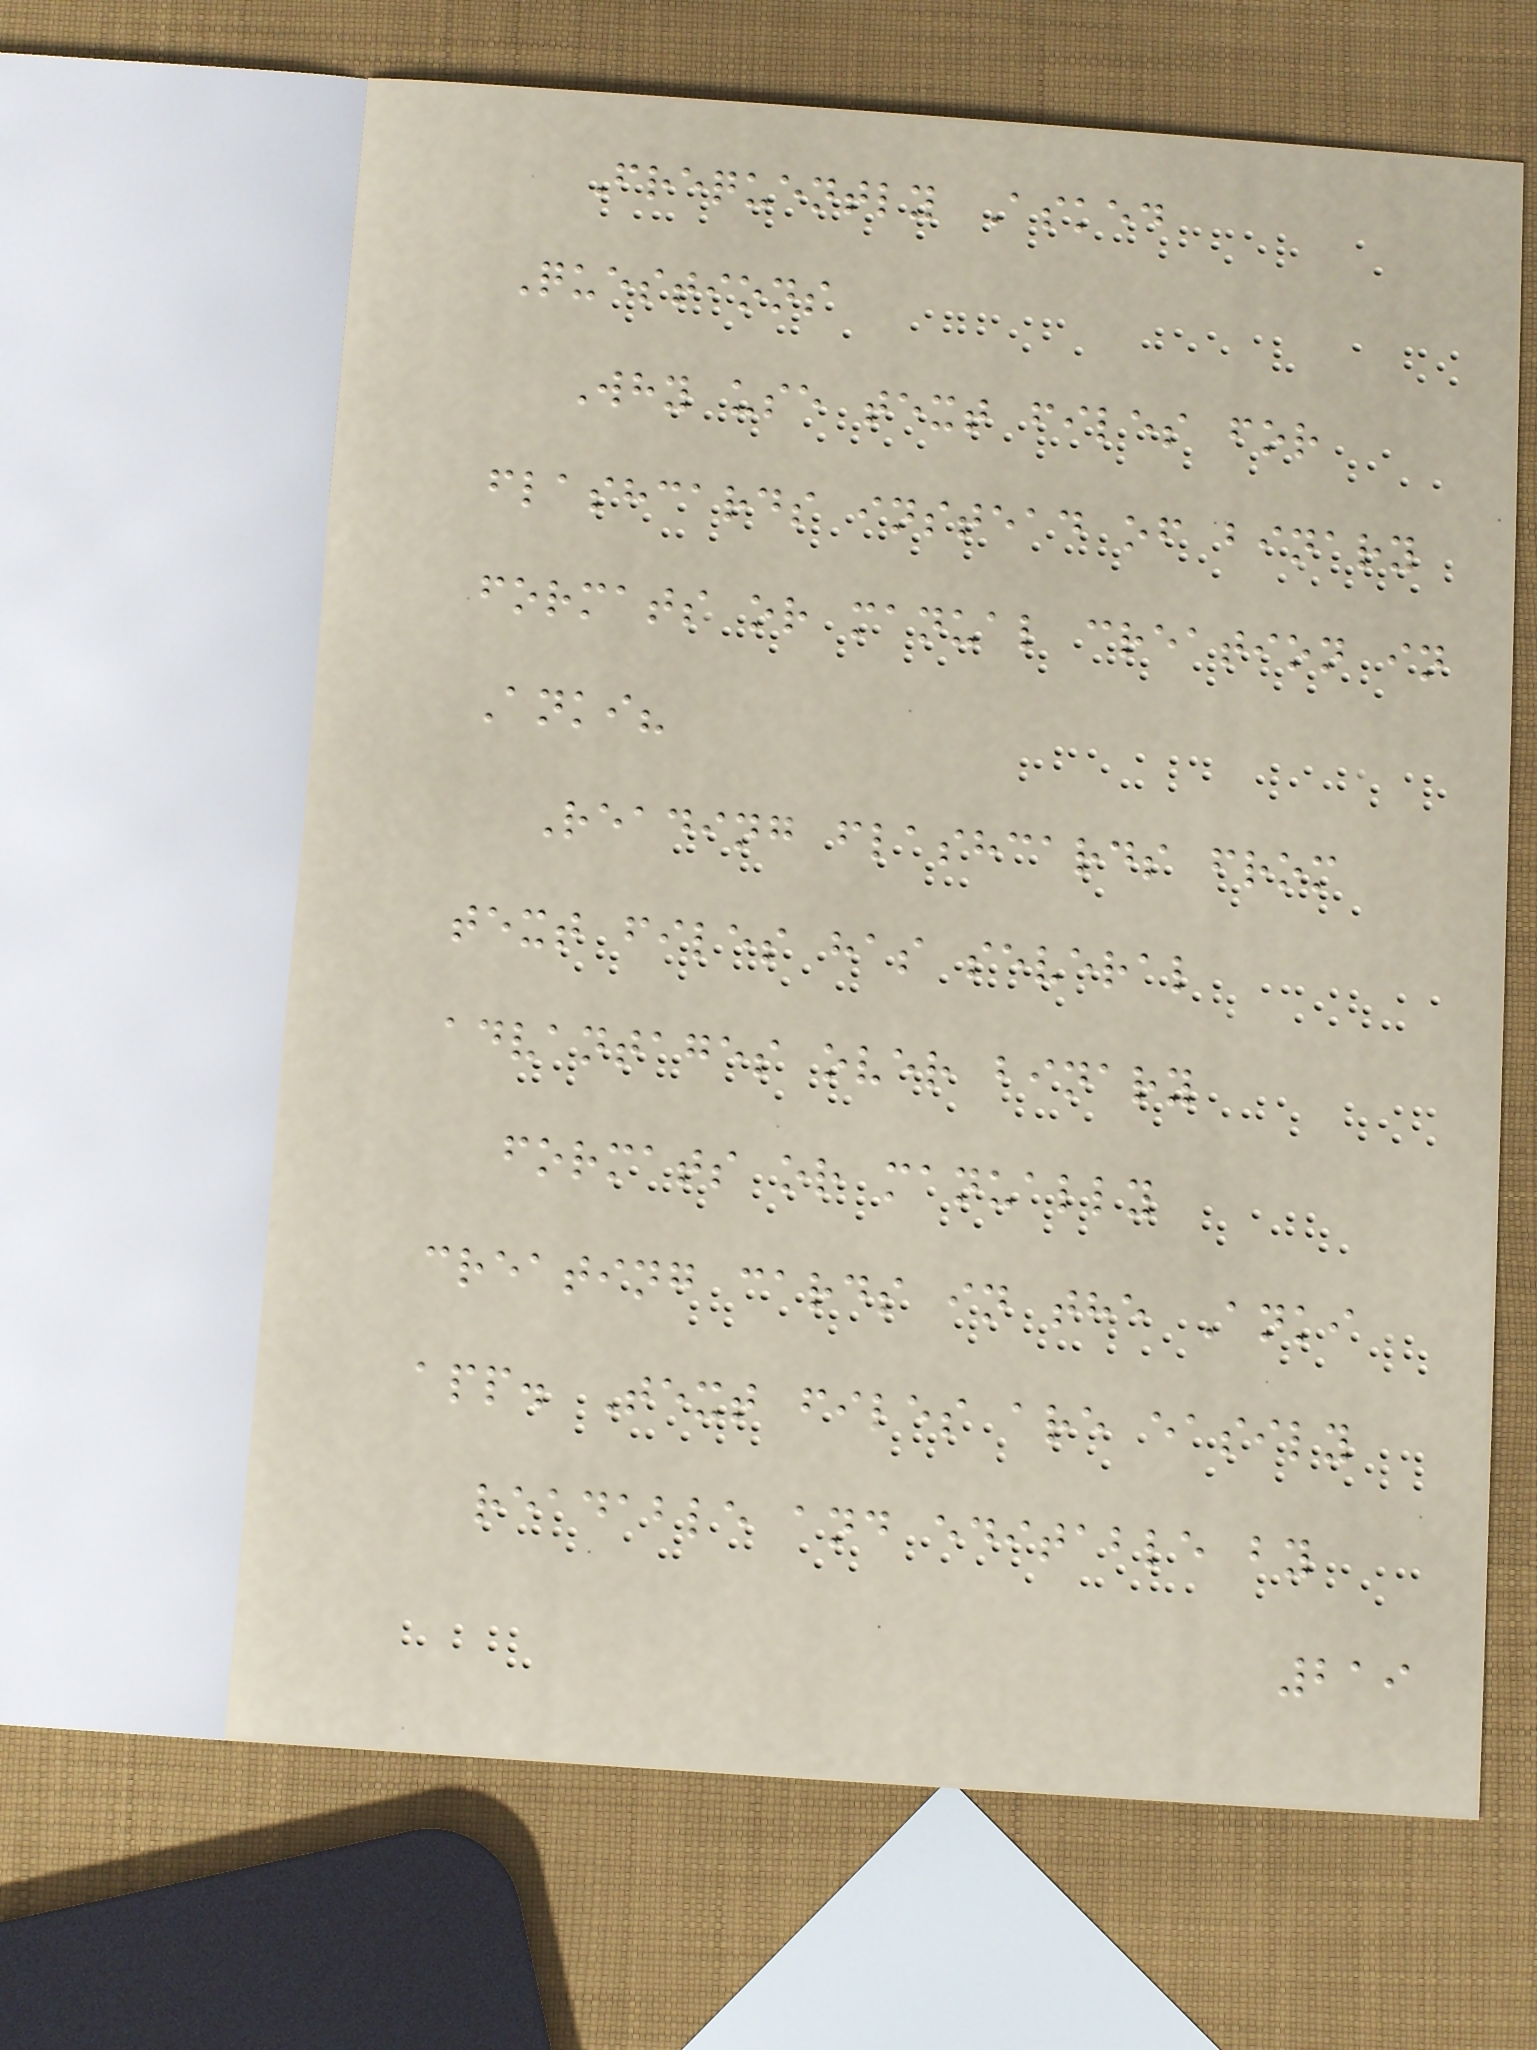Frequently Asked
Questions
Why use text files for
flashcards instead of binary
formats or manual creation in
Anki?
Reading flashcards from
text files has several
advantages over binary
formats or manually
creating cards in the Anki
app. Text files are easily
readable and editable by
219
